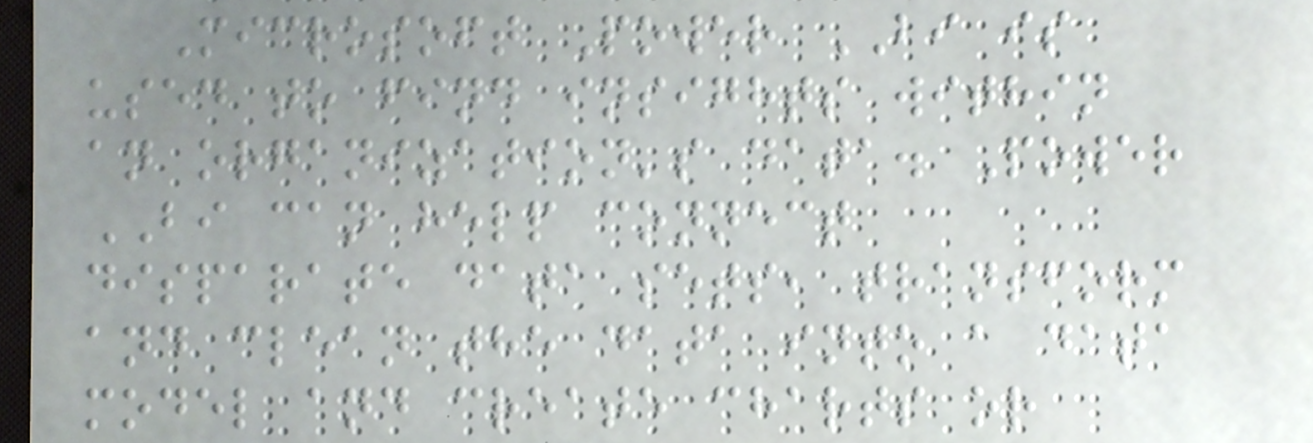Microsoft Power BI is
used to find insights within
an organization's data. Power
BI can help connect
disparate data sets, transform
and clean the data into a data
model and create charts or
